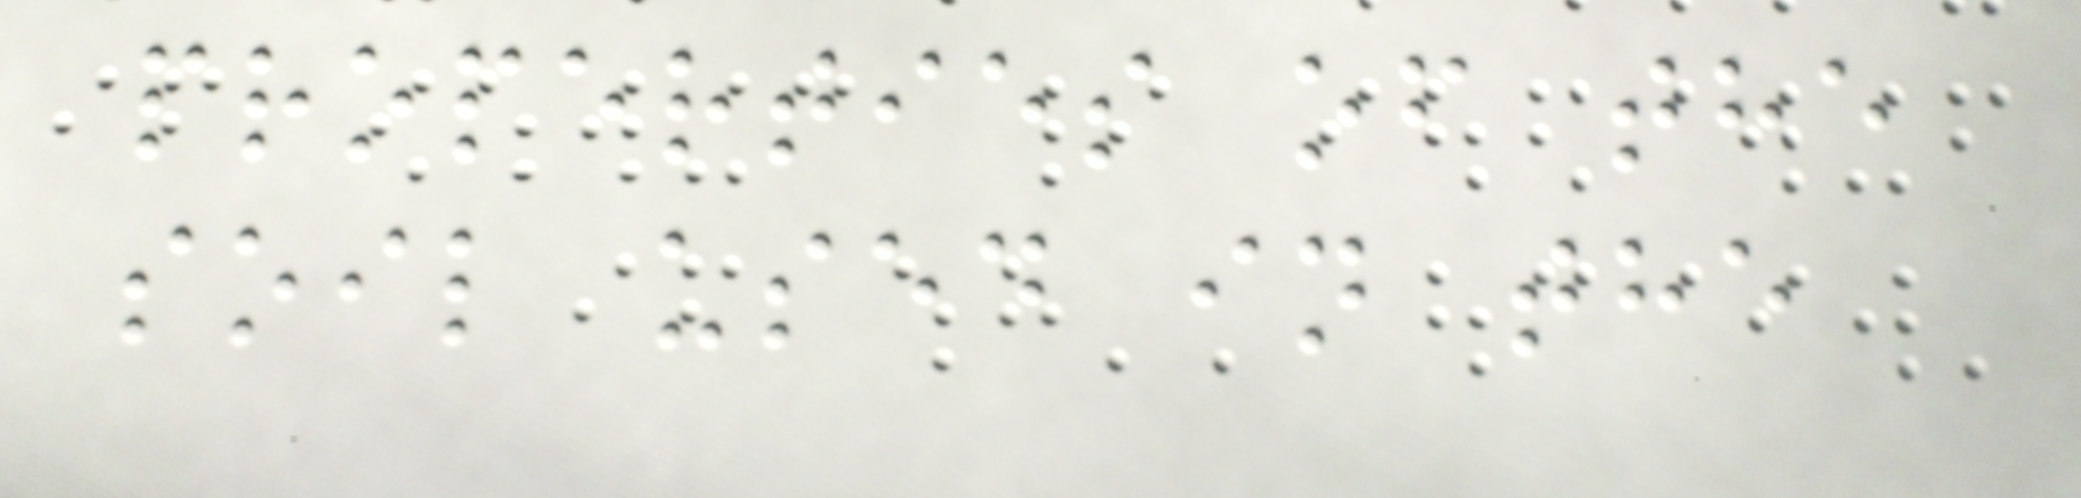properties of the
soil used in the
